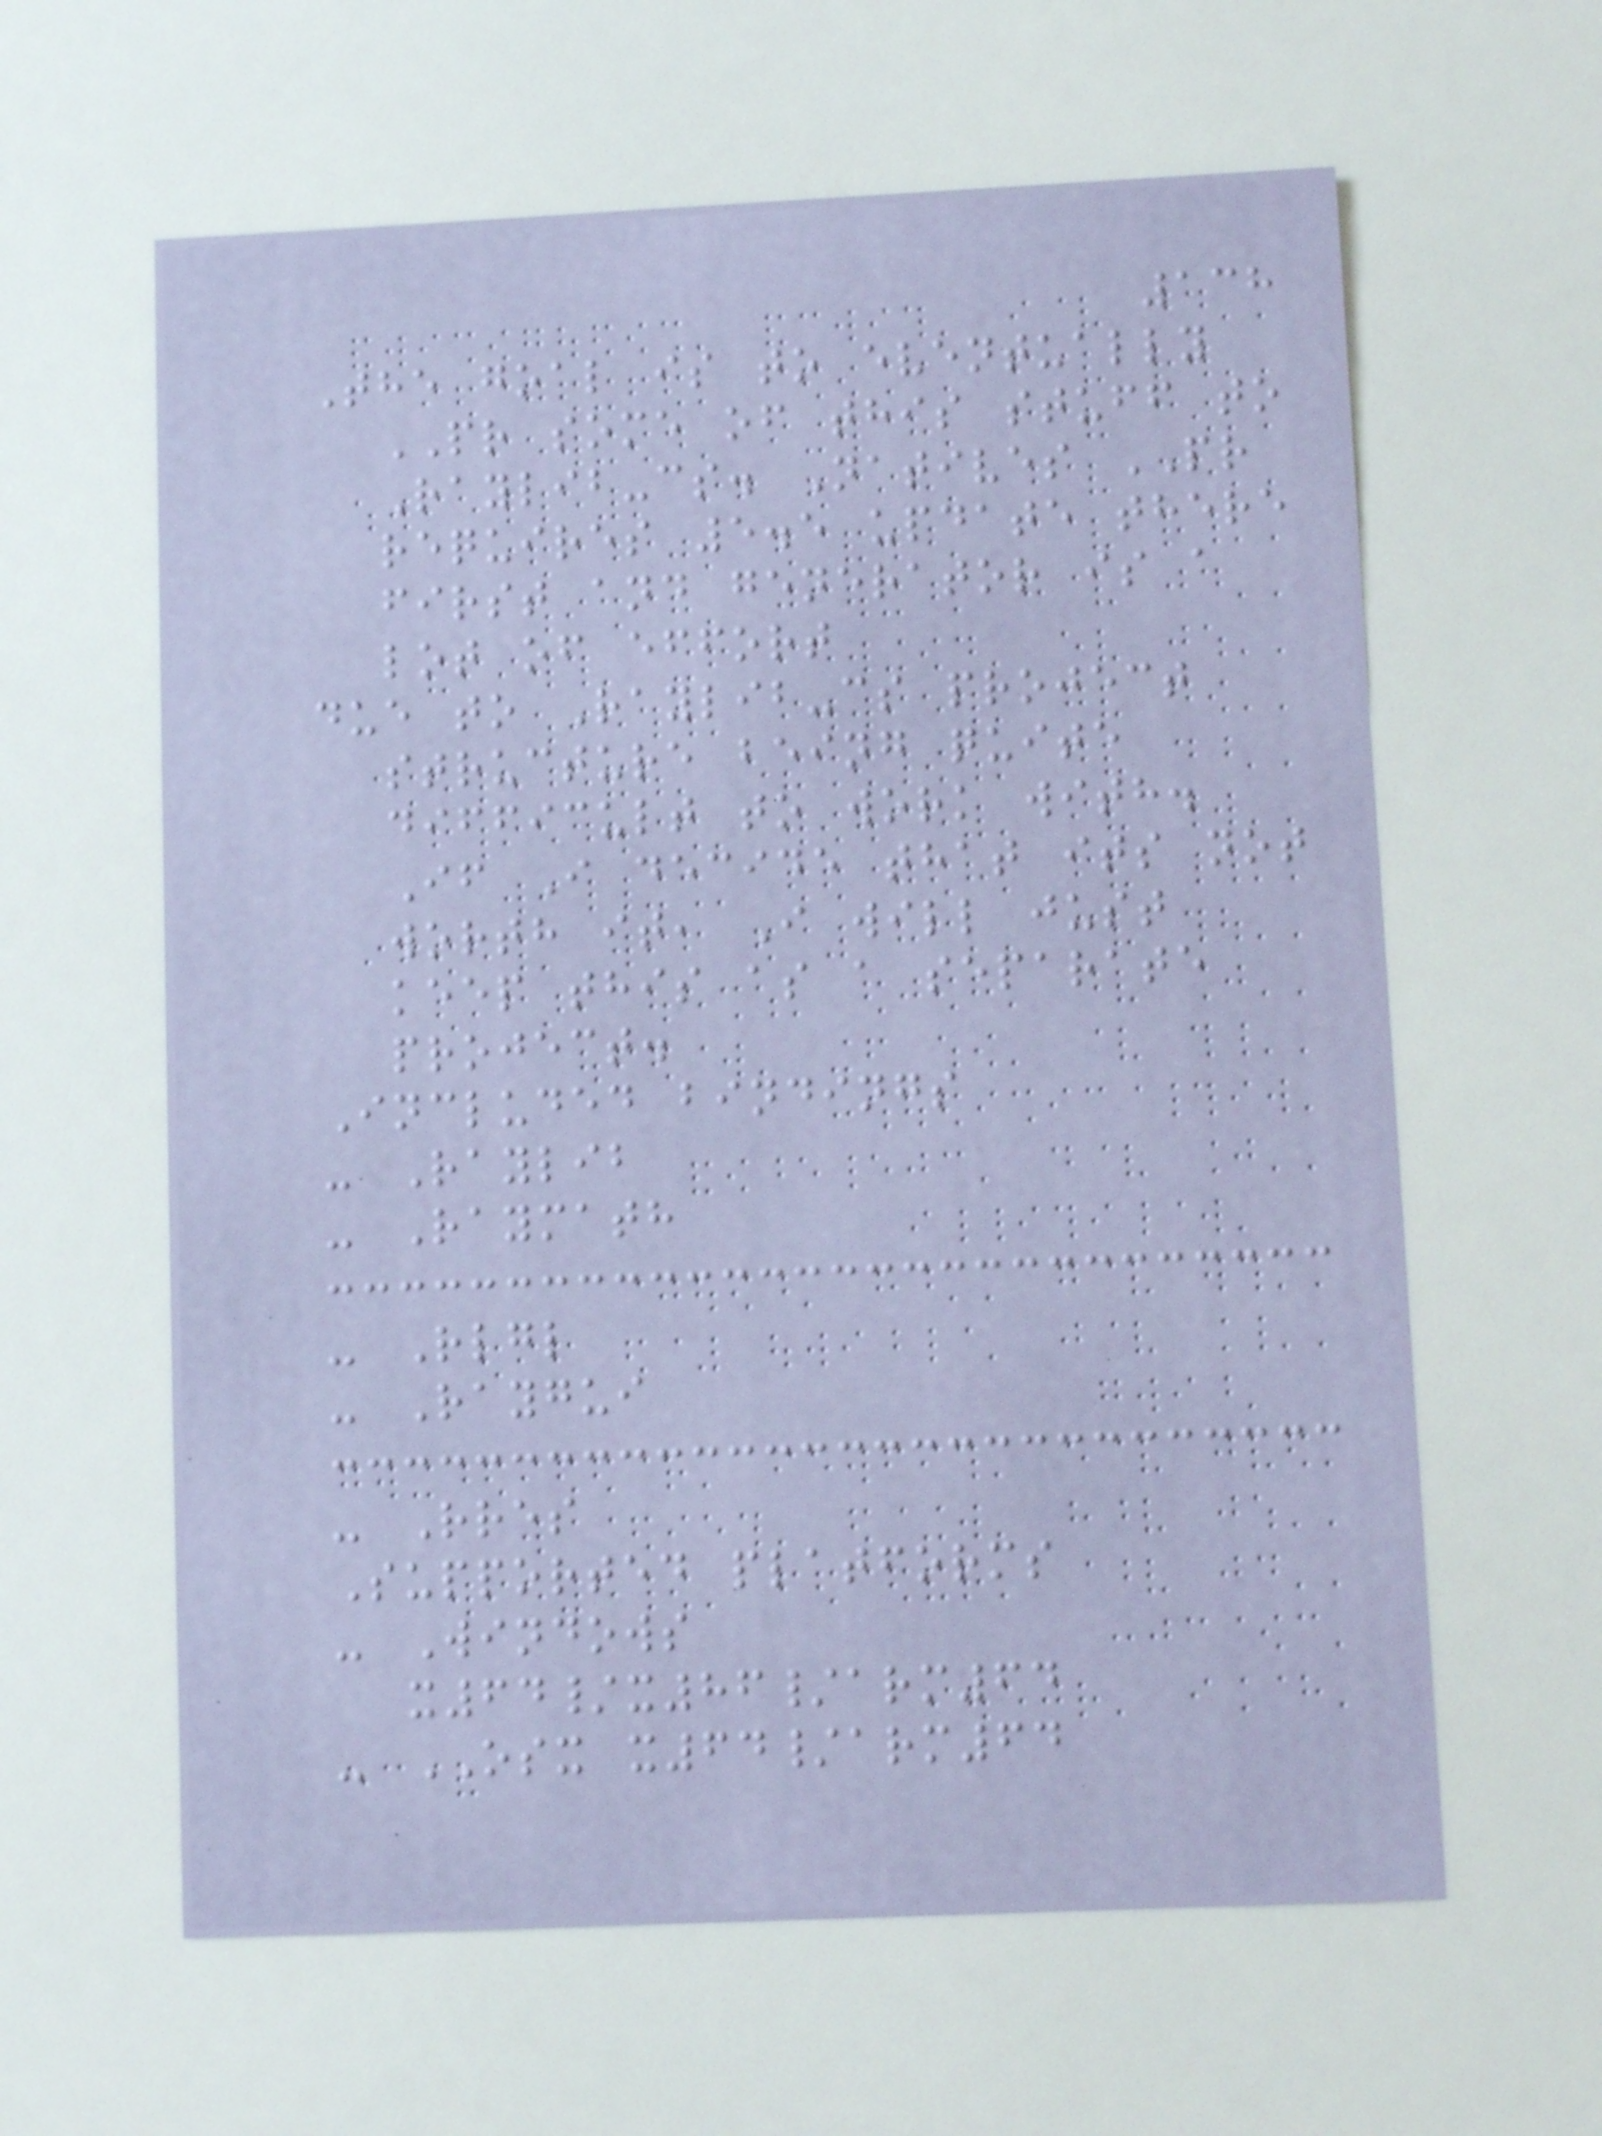138
The goal is to eventually
PR some of this stuff to
Raylib-cs. Natives PR
requires 5.5 update there
first and generator is a
lot of effort
due to Raylib-cs project
structure being quite
difficult to work with.
If I decide that its not
worth it, I will just
keep this as a separate
project.
Included bindings
- Raylib
- Raymath
- Rlgl
- Raygui
- Rres
Supported platforms
- Windows
x64/x86/arm64
- OSX x64/arm64
